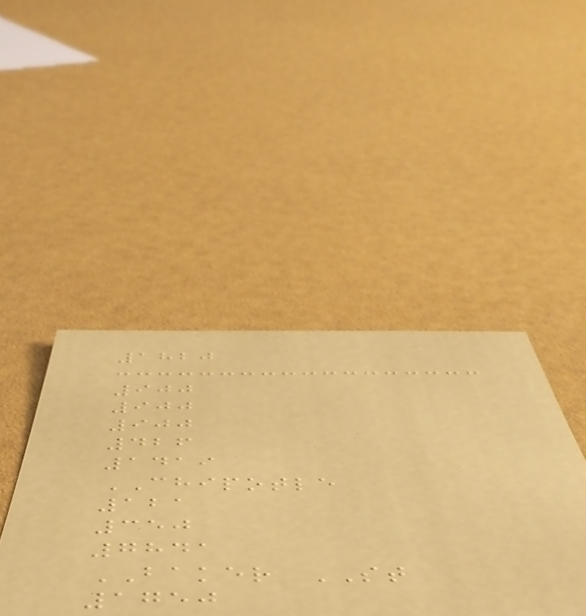1820
900
900
900
426
1419
CHIPOTLE
121
350
7841
BAKER ST
1750
